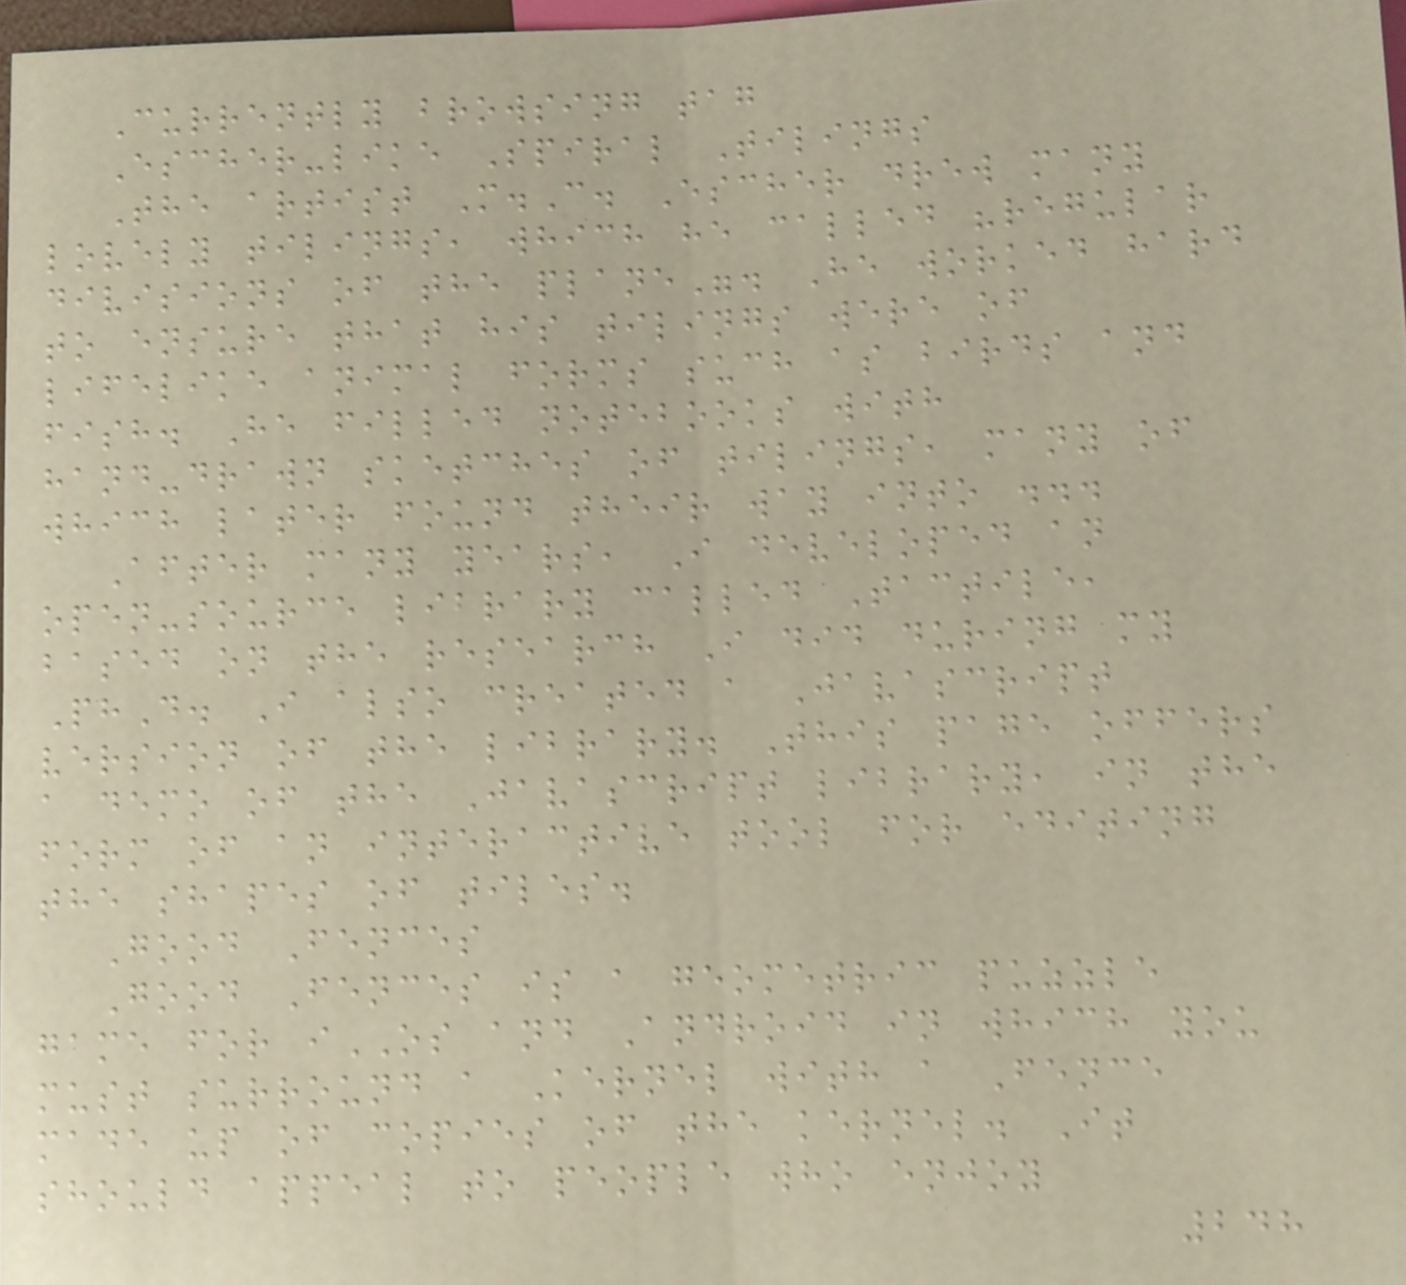Currently browsing tag
Escher-like Spiral Tilings
The artist M.C. Escher drew many
lovely tilings, which he called "regular
divisions of the plane". He worked hard
to ensure that his tilings were of
lifelike animal forms such as birds and
fish. He filled notebooks with
hand-drawn sketches of tilings, many of
which later found their way into ...
After many years, I developed an
open-source library called Tactile,
based on the research I did during my
PhD. I also created a Javascript
version of the library. This page offers
a demo of the Javascript library, in the
form of an interactive tool for editing
the shapes of tiles.
Good Fences
Good Fences is a geometric puzzle
game for iOS and Android in which you
must surround a Kernel with a Fence
made up of copies of the kernel. It
should appeal to people who enjoy
248
